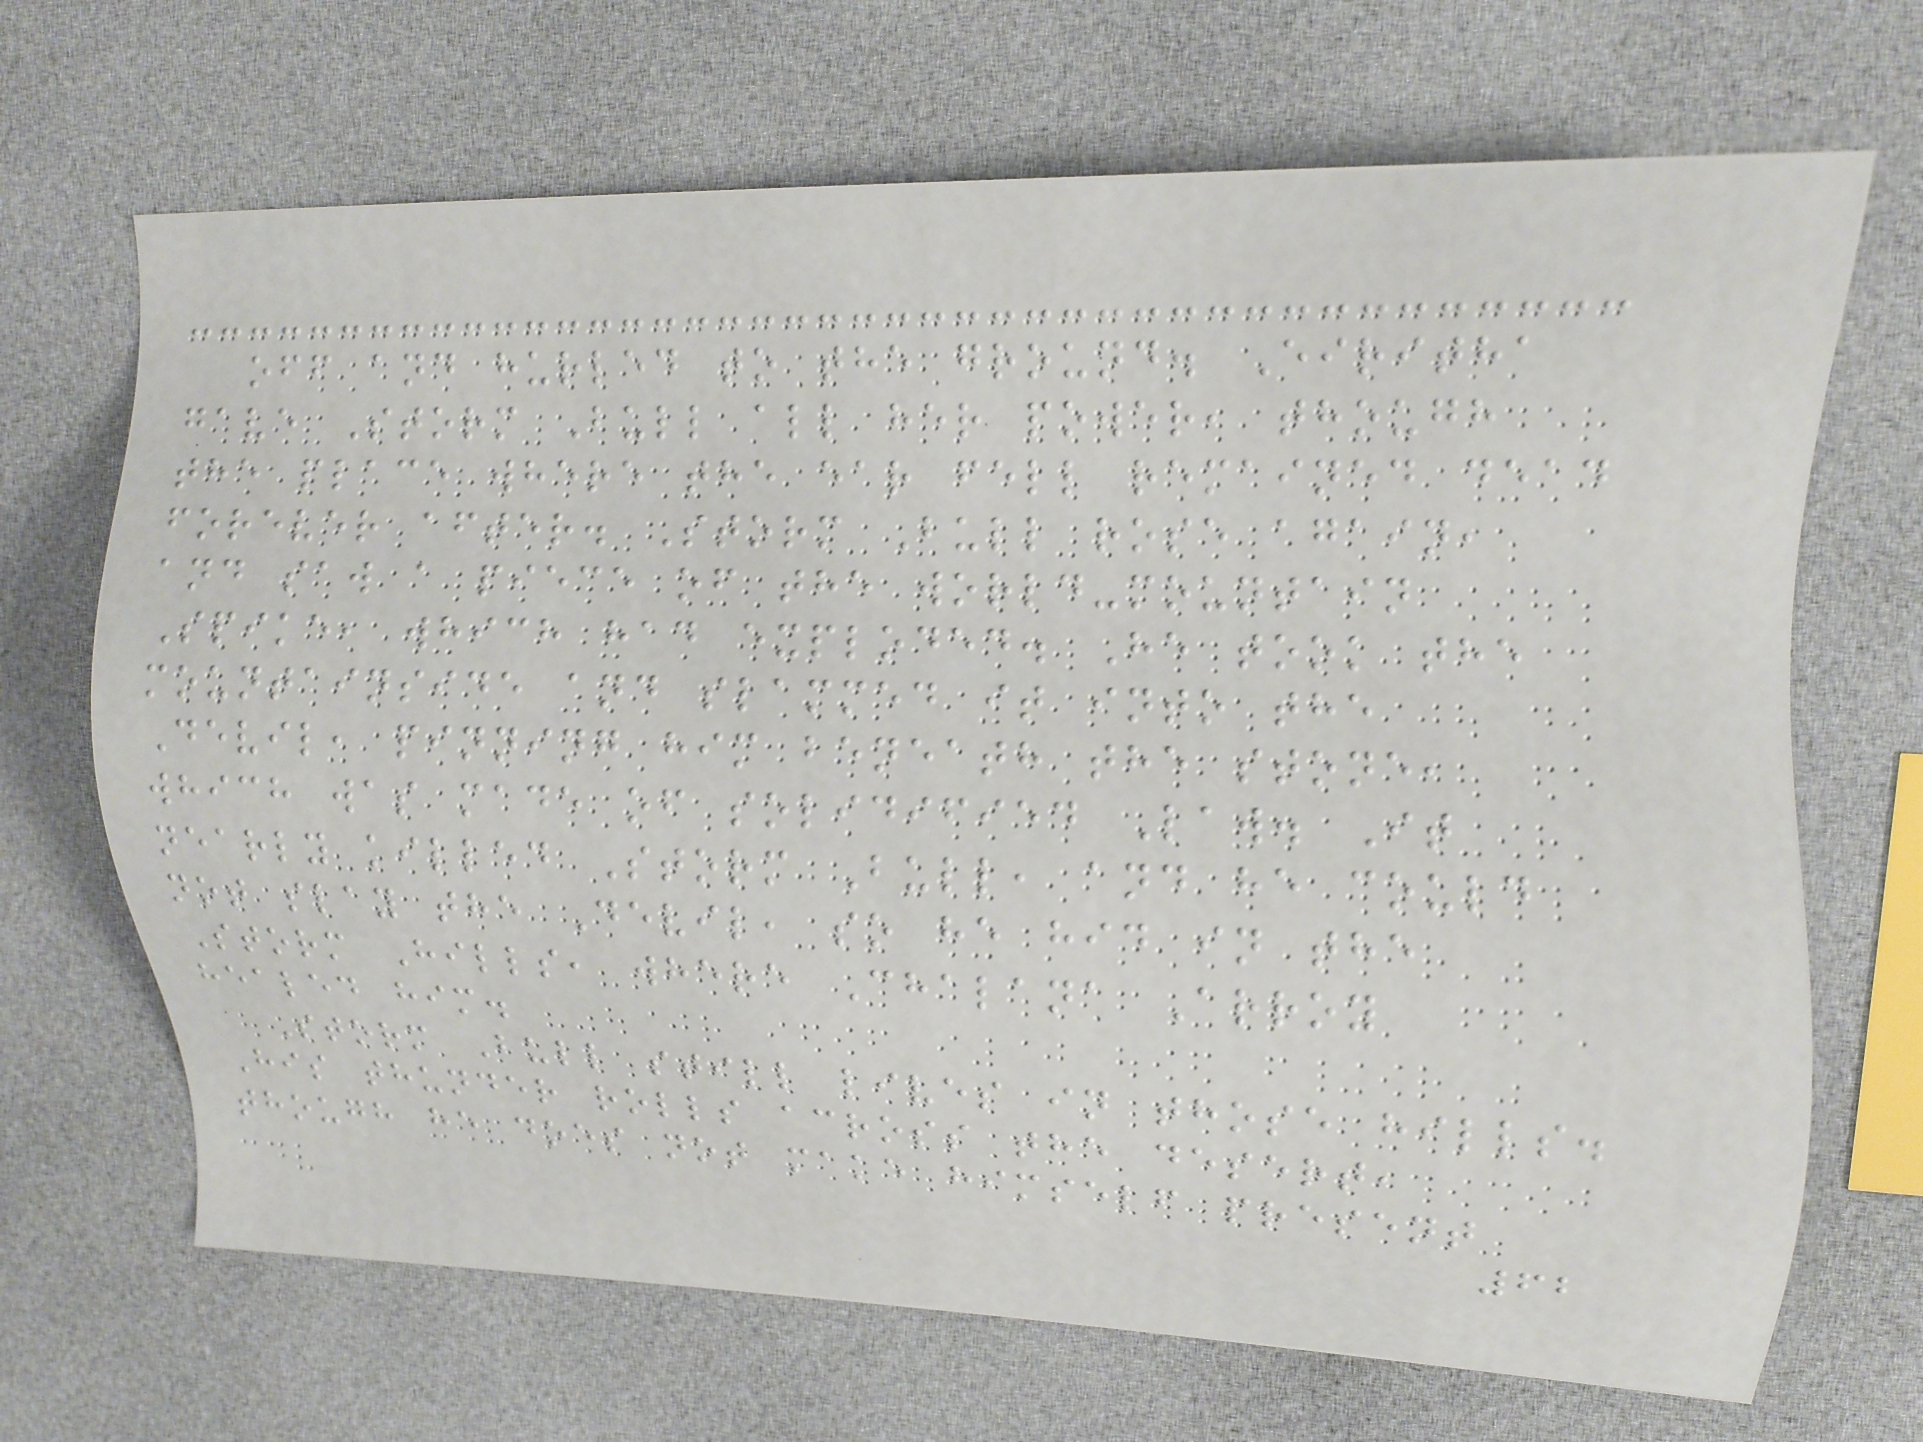off and hurled to the ground. Eiritha
gave Storm Bull all her power, though
the place where the ear fell remained dead
forever after. Storm Bull rose again,
and saw a piece of the world-mountain
Spike, which had exploded. He took the
mountainside and slammed it into the
Devil, pinning him beneath the stone,
which was made of solidified Law. It
nearly killed Storm Bull, and he could
not slay the Devil, so he hid in the
Storm Hills, where Chalana Arroy
healed him.
Storm Bull still lives in those hills.
His thunder rolls across the desert,
though he does not make himself present
62
